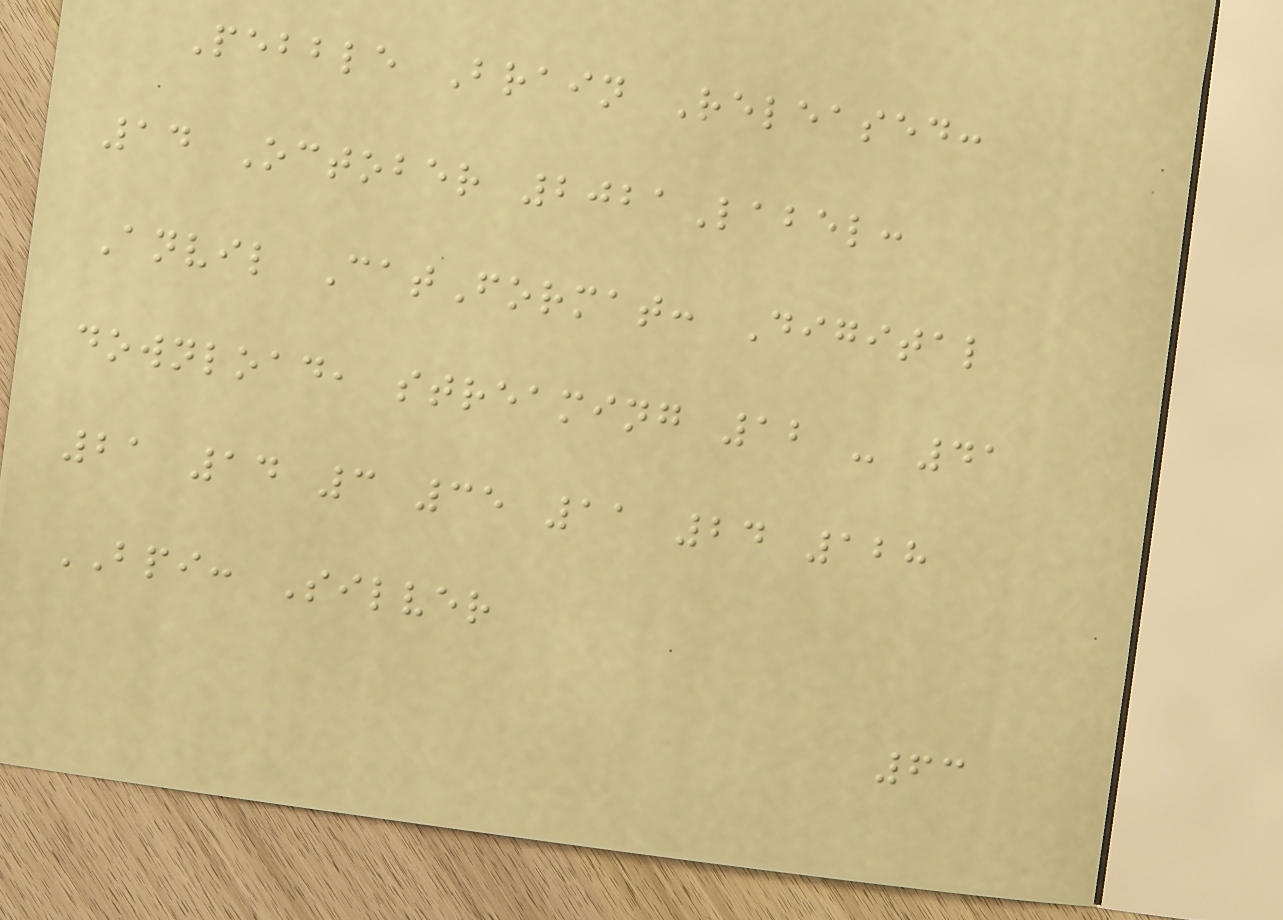Pebble Brain Released:
14 October 2021Label:
Anvil CatFormat: Digital
download, streaming 12 - 41
21 14 3 35 11 24 128
BPI: Silver
63
